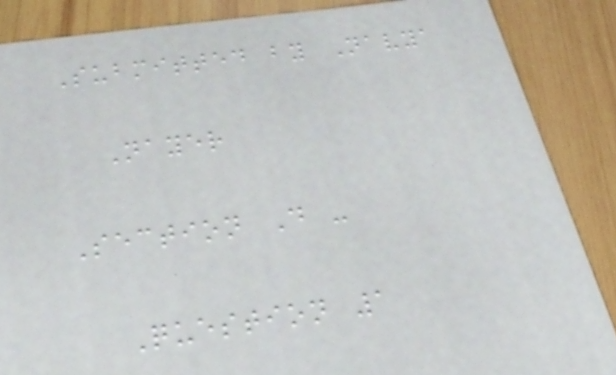Submitted by Navya
Nayer
Section D -
Question 1
